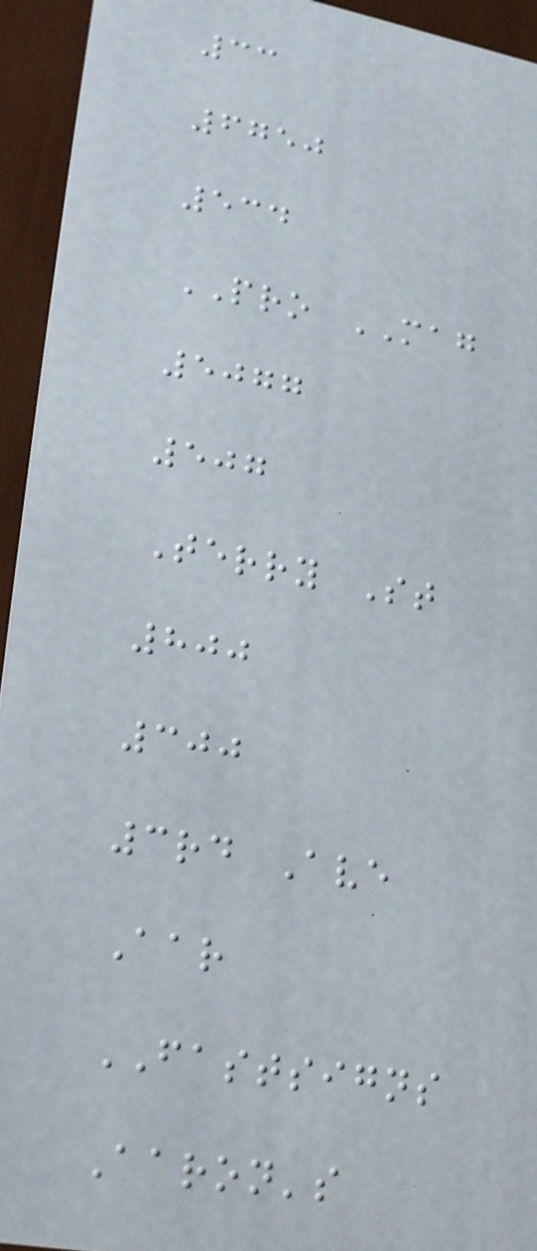33
6750
534
PRO MAG
5077
507
Terry St
800
300
3rd Ave
Aar
FASTSIGNS
Aaron's
